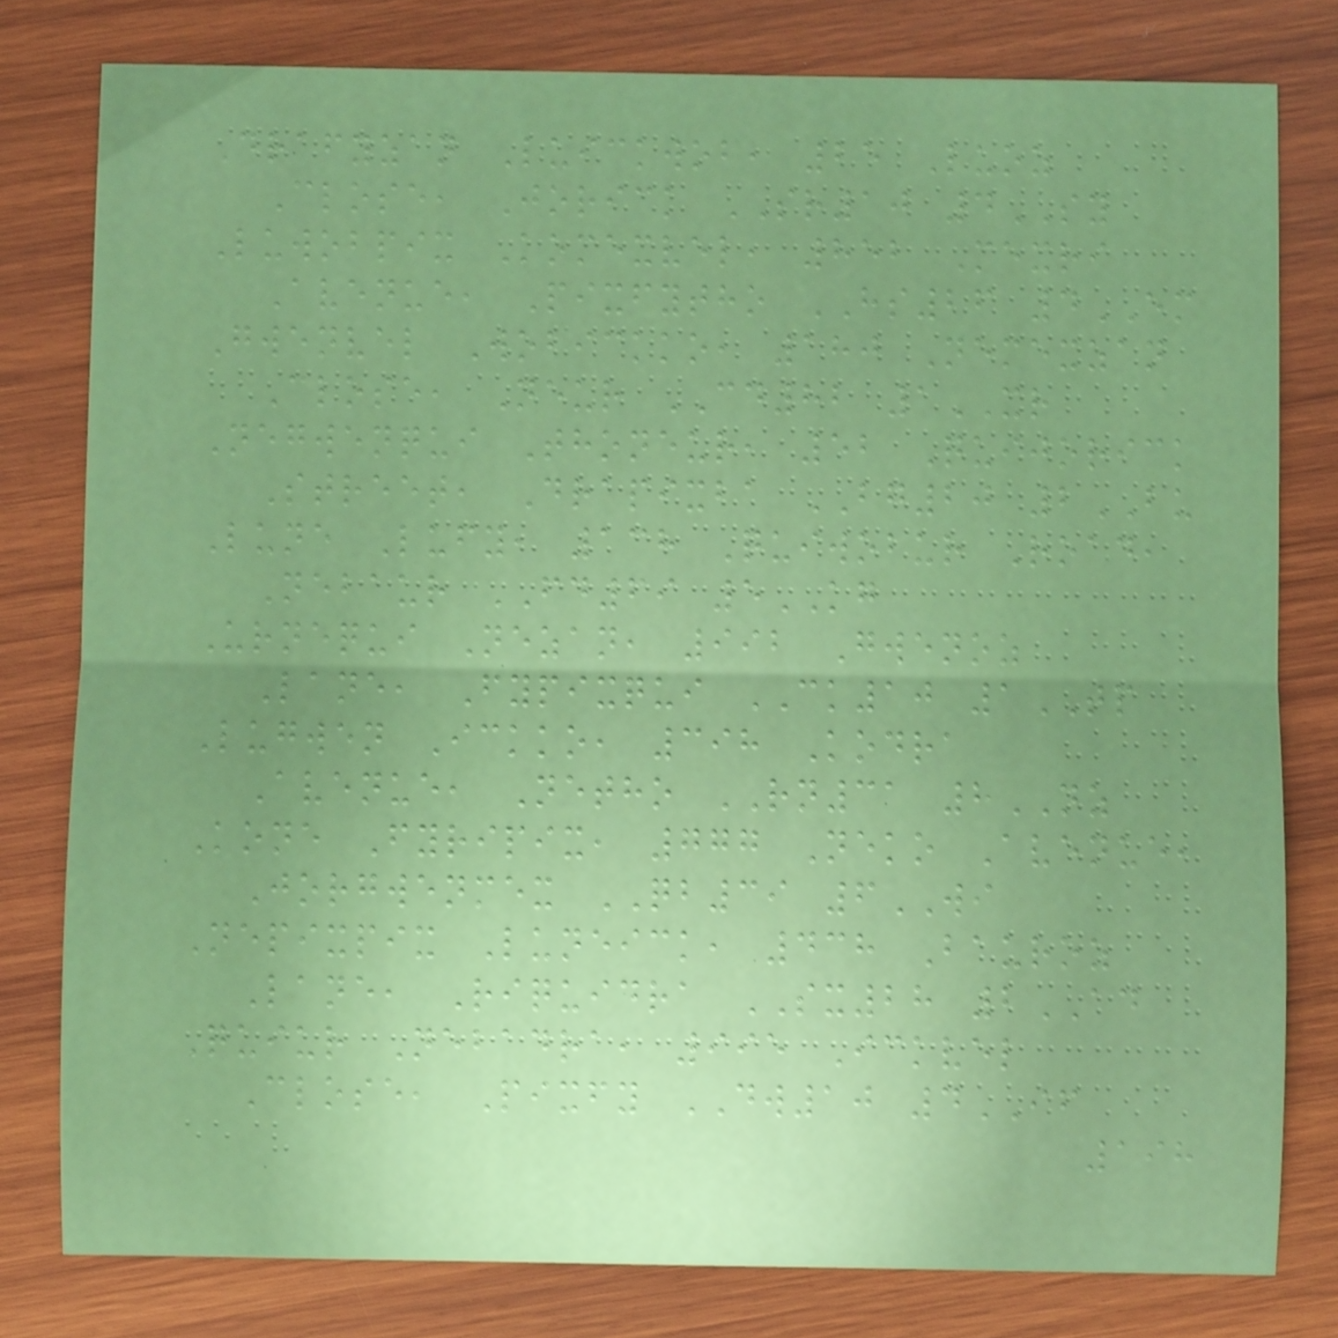Drafyzan Luickwob, 25 Luoz
Close, Jorick SR10 4SY
Luwobpix Komexvel, 852 Mexri
Avenue, Pixfytho HS26 4EM
Gwenvel Wobickko, 180 Nemexzan
Close, Neur CD82 1XR
Negwenqui Thoneur, 52 Quijorick
Street, Drapixba BG20 2BU
Lune Lufy, 138 Quiwobur Road,
Nebaur FD69 5KG
Urnequi Nezan, 992 Gwenoz
Lane, Fypixqui CK10 1TP
Lugwen Ickko, 398 Kodra
Avenue, Netho RN31 8NZ
Kone Fyripix, 777 Neko Avenue,
Jorgwenmex QB39 6WI
Nepixpix Luneick, 438 Bauroz
Lane, Riquidra SX28 2AD
Quiur Nebadra, 995 Ickvel
Close, Pixfy DW10 4IF
198
